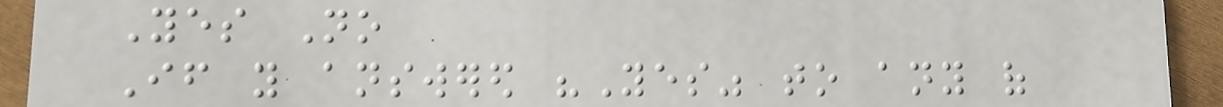Yes No
If you answered "Yes" to any of
